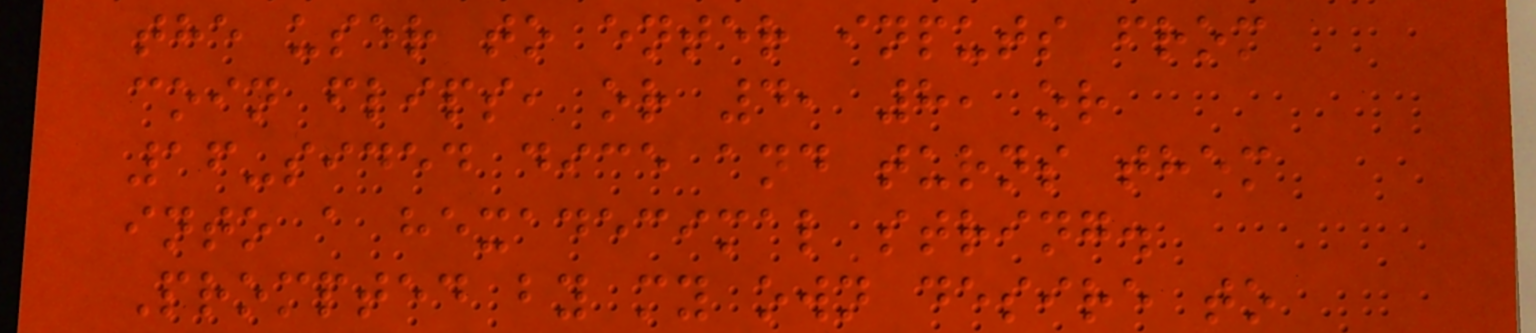the user to enter inputs from
coin flips, or 4, 8, or
16-sided dice and turns them
into a hexadecimal string.
Prompted by my own desire to
